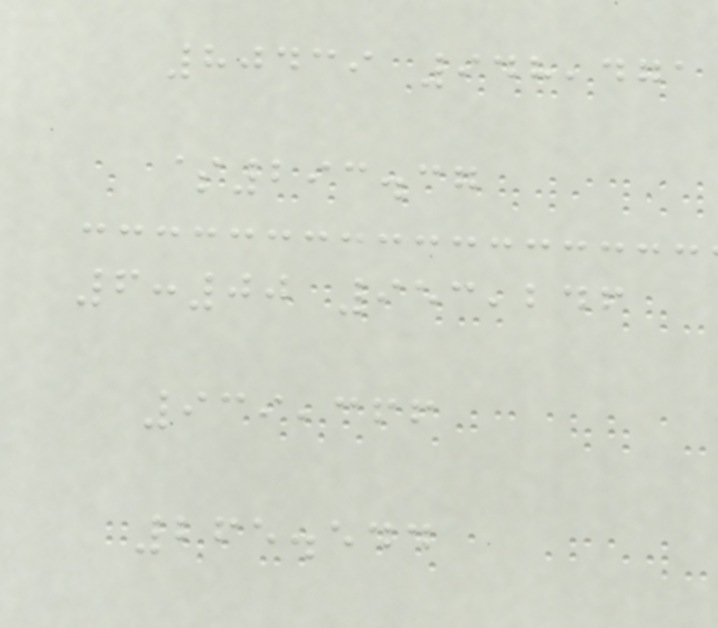80439 948,471
$293.37
6:00 953,246
939,366
265.544
